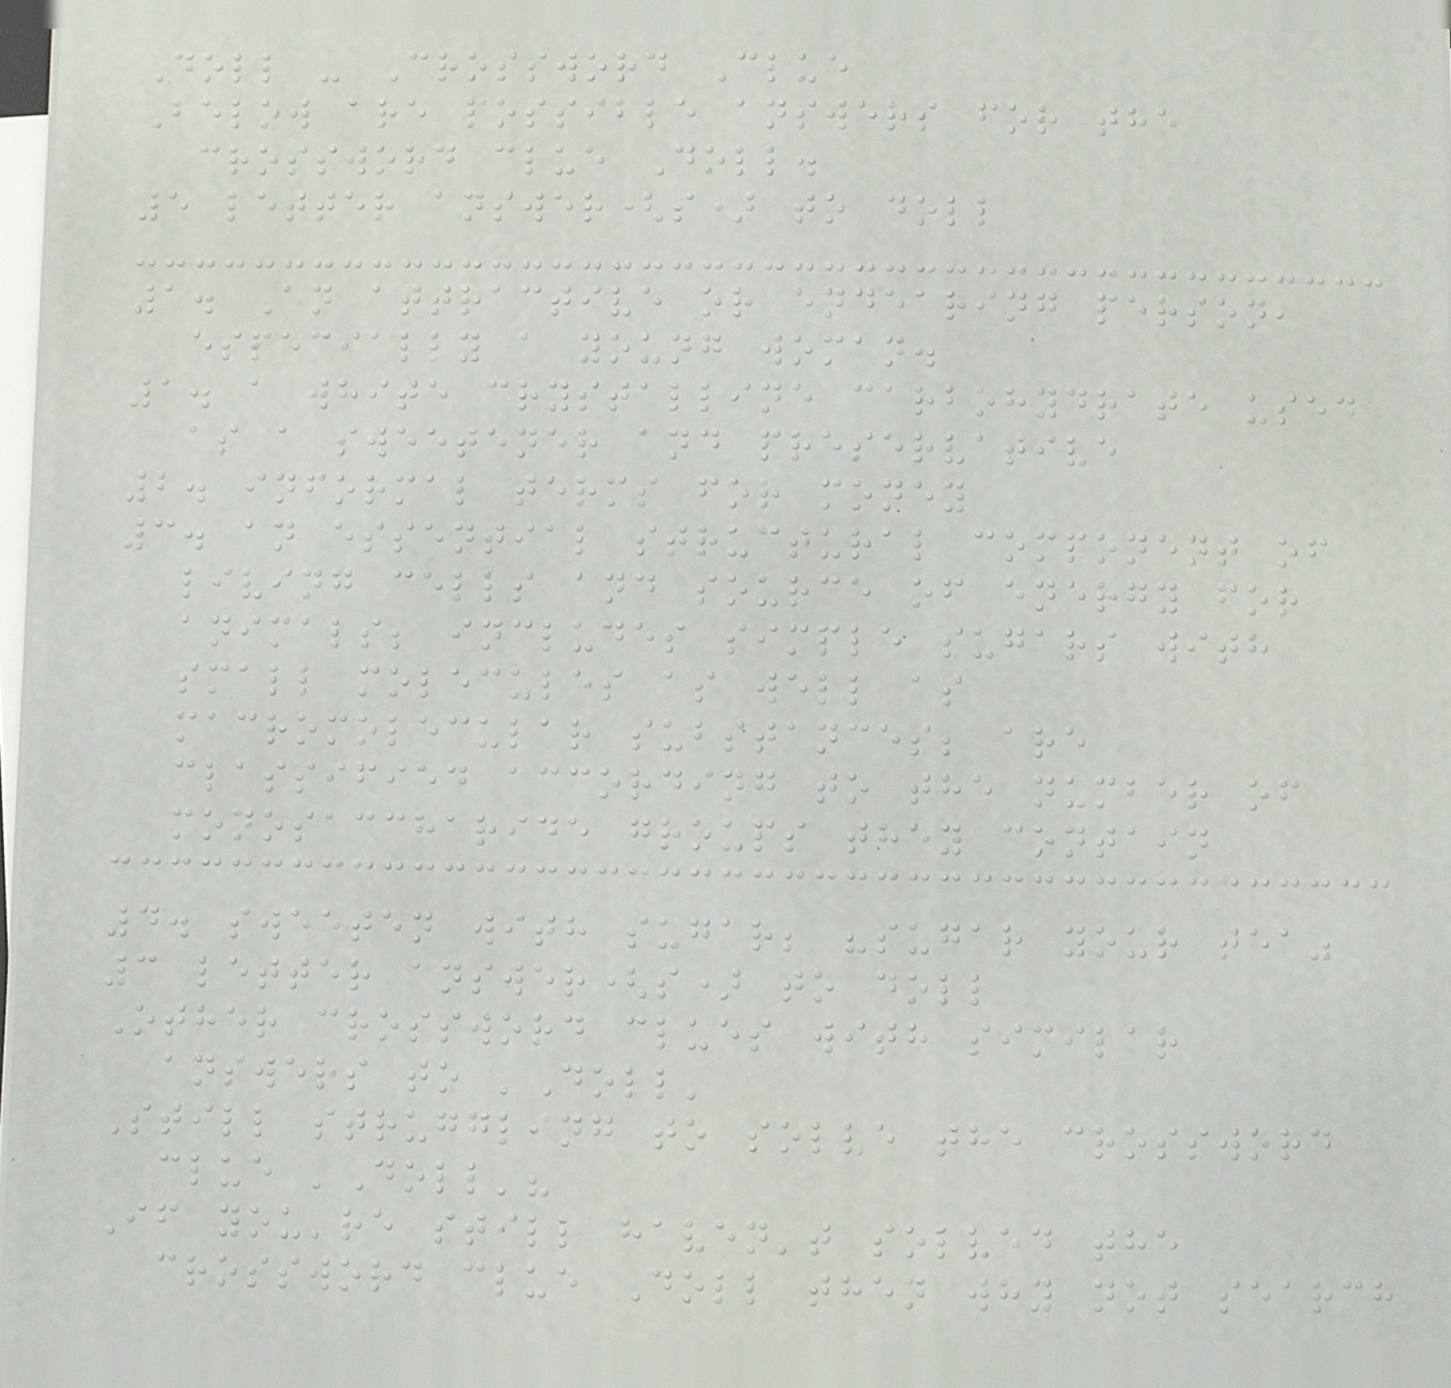Doll - Crossword Clue
Below are possible answers for the
crossword clue Doll.
5 letter answer(s) to doll
1. An attractive or endearing person,
especially a young woman.
1. a white crystalline carbohydrate used
as a sweetener and preservative
2. informal terms for money
3. an essential structural component of
living cells and source of energy for
animals; includes simple sugars with
small molecules as well as
macromolecular substances; are
classified according to the number of
monosaccharide groups they contain
4. sweeten with sugar; "sugar your tea"
3 letter answer(s) to doll
Other crossword clues with similar
answers to 'Doll'
Still struggling to solve the crossword
clue 'Doll'?
If you're still haven't solved the
crossword clue Doll then why not search
